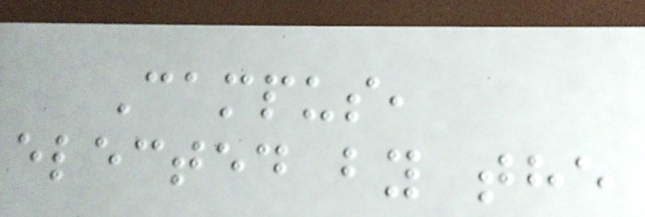Campus,
elected by the
